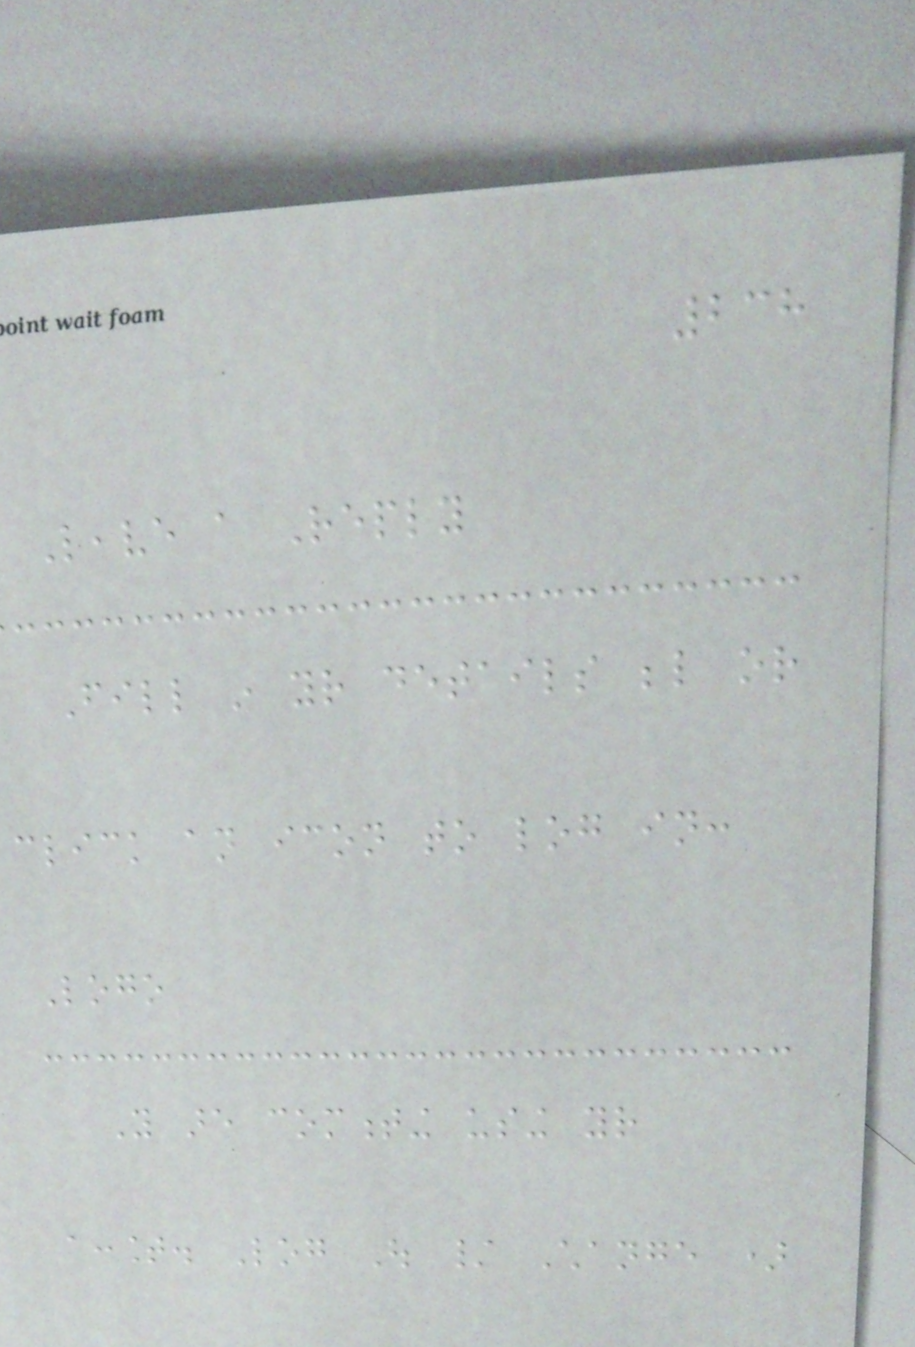238
Leave a Reply
Fill in your details below or
click an icon to log in:
Logo
You are commenting using your
account. Log Out / Change )
